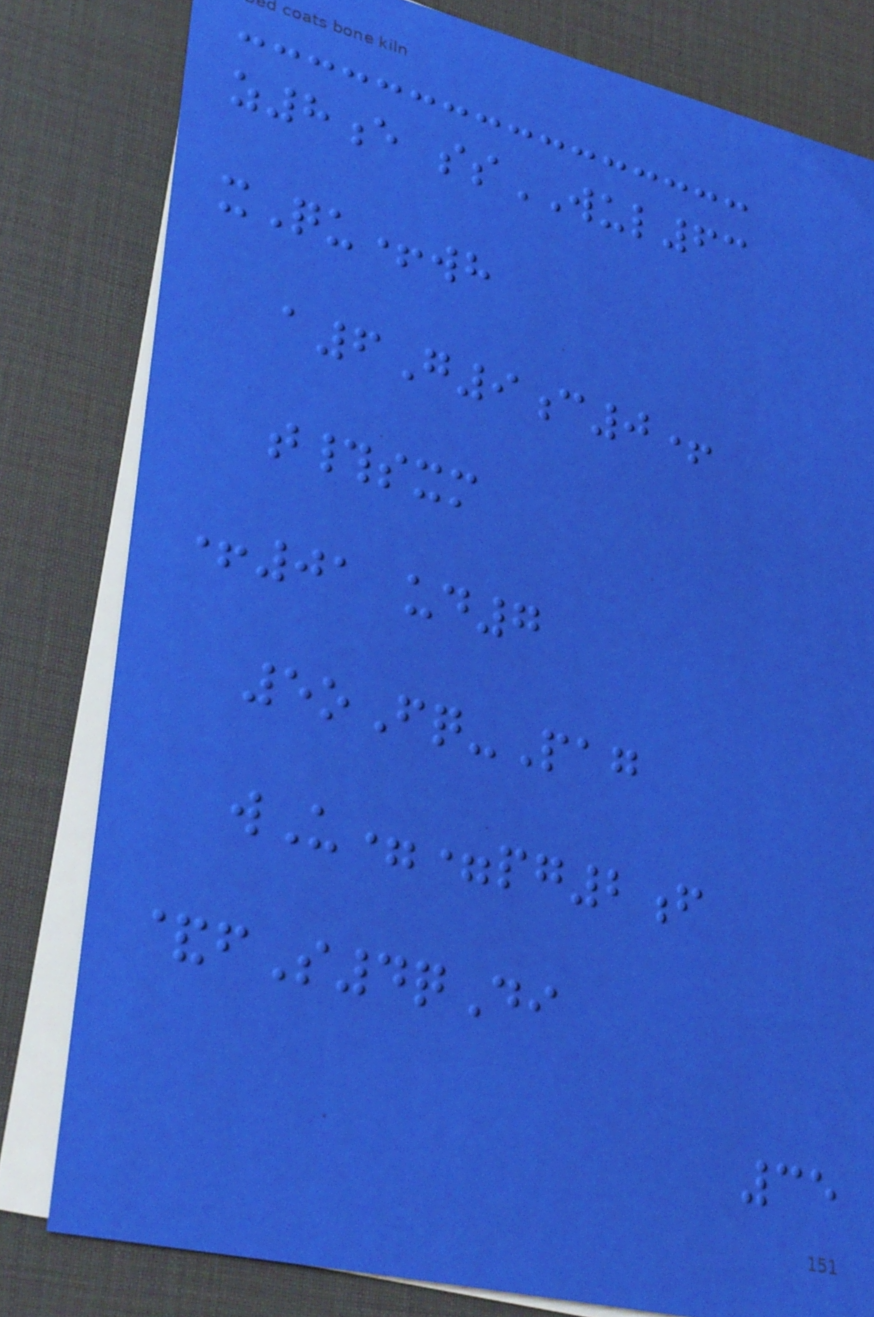z8e ssWUL63
xQu+wh
a6G9c0+
t#sxm
+01 ud7
5oFq-Pag
wU==pg2f
&fS4qDi
35
